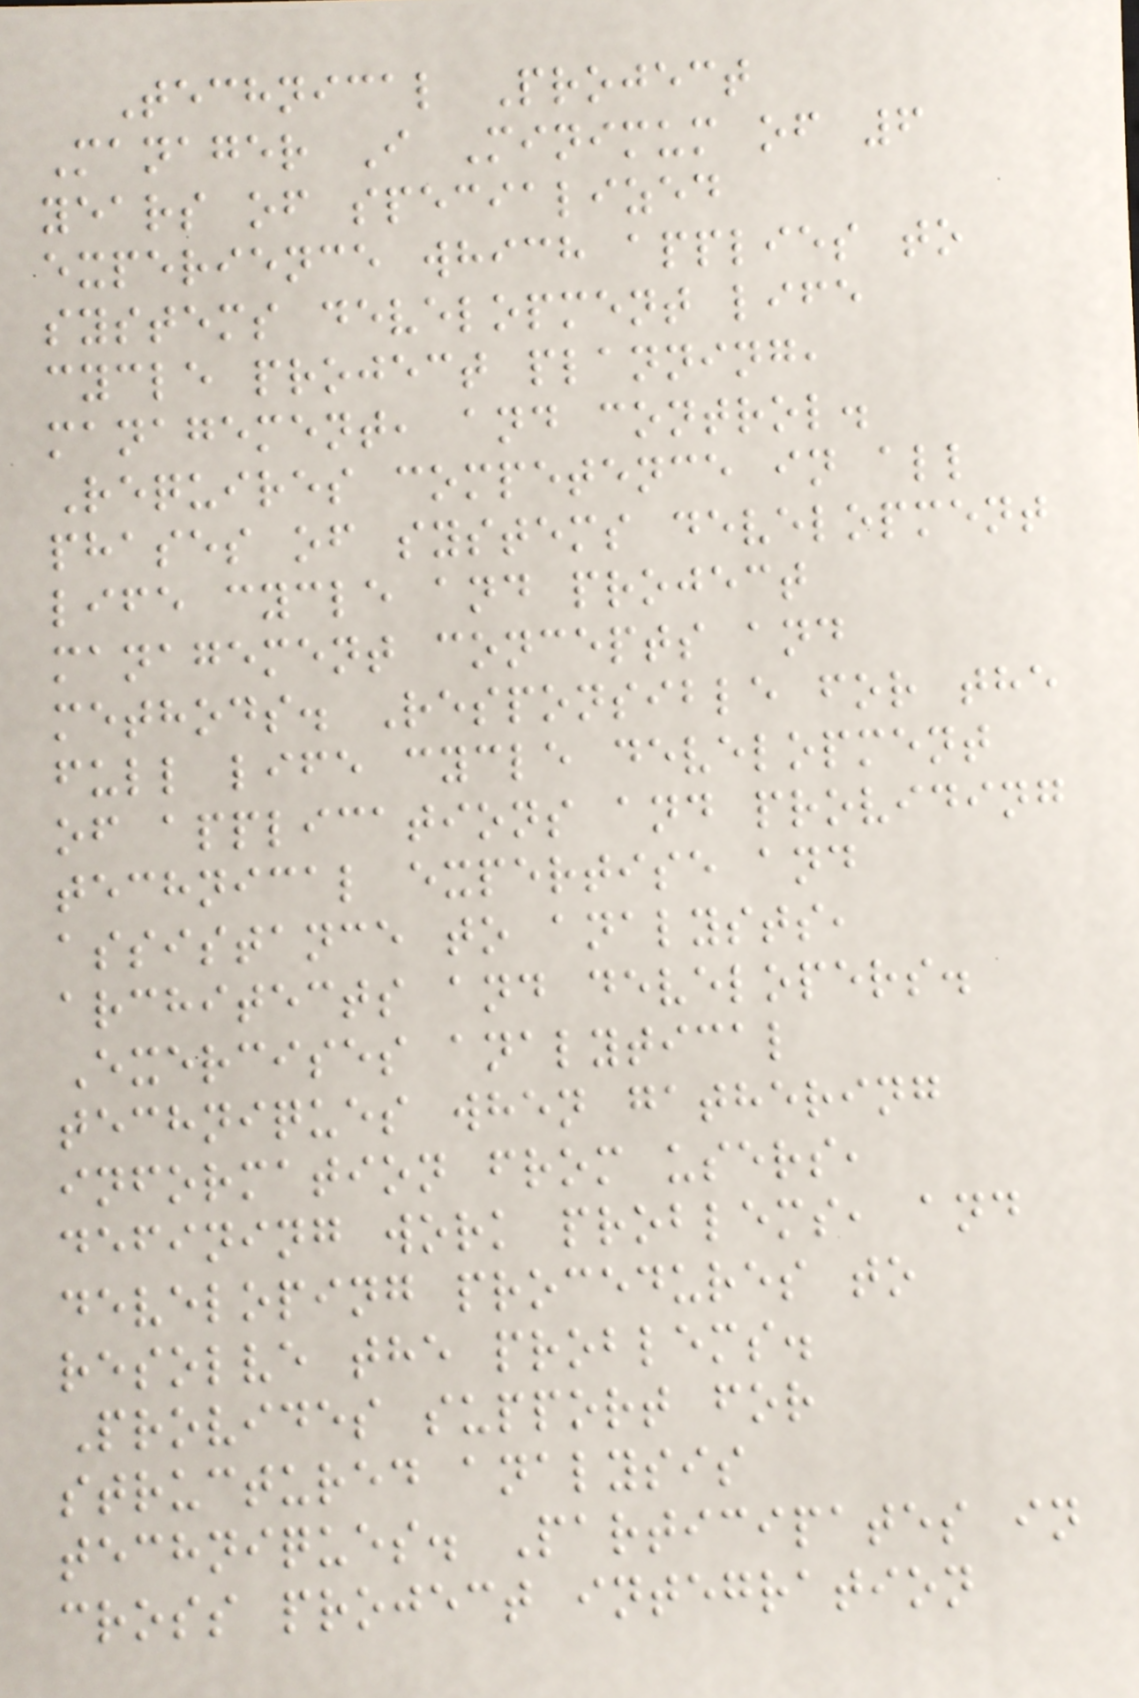Technical Project
Manager I Minimum of 6
years of specialized
experience which applies to
systems development life
cycle project planning,
management, and control.
Requires competence in all
phases of systems development
life cycle and project
management concepts and
methods. Responsible for the
full life cycle development
of applications and providing
technical expertise and
assistance to analysts,
architects and developers.
Exercises analytical
techniques when gathering
information from users,
defining work problems, and
developing procedures to
resolve the problems.
Provides support for
structured analysis
techniques. Participates in
cross project integration
